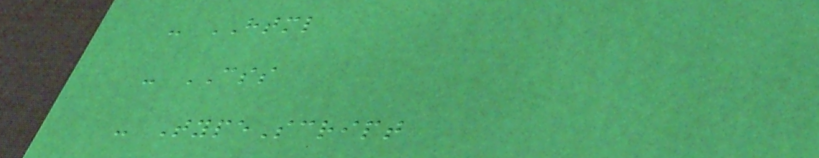- HTML
- CSS
- TypeScript
